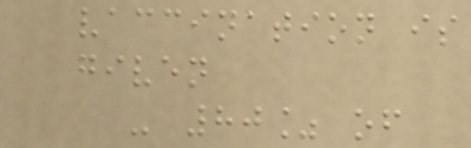vaccination is
given
- 80% of
